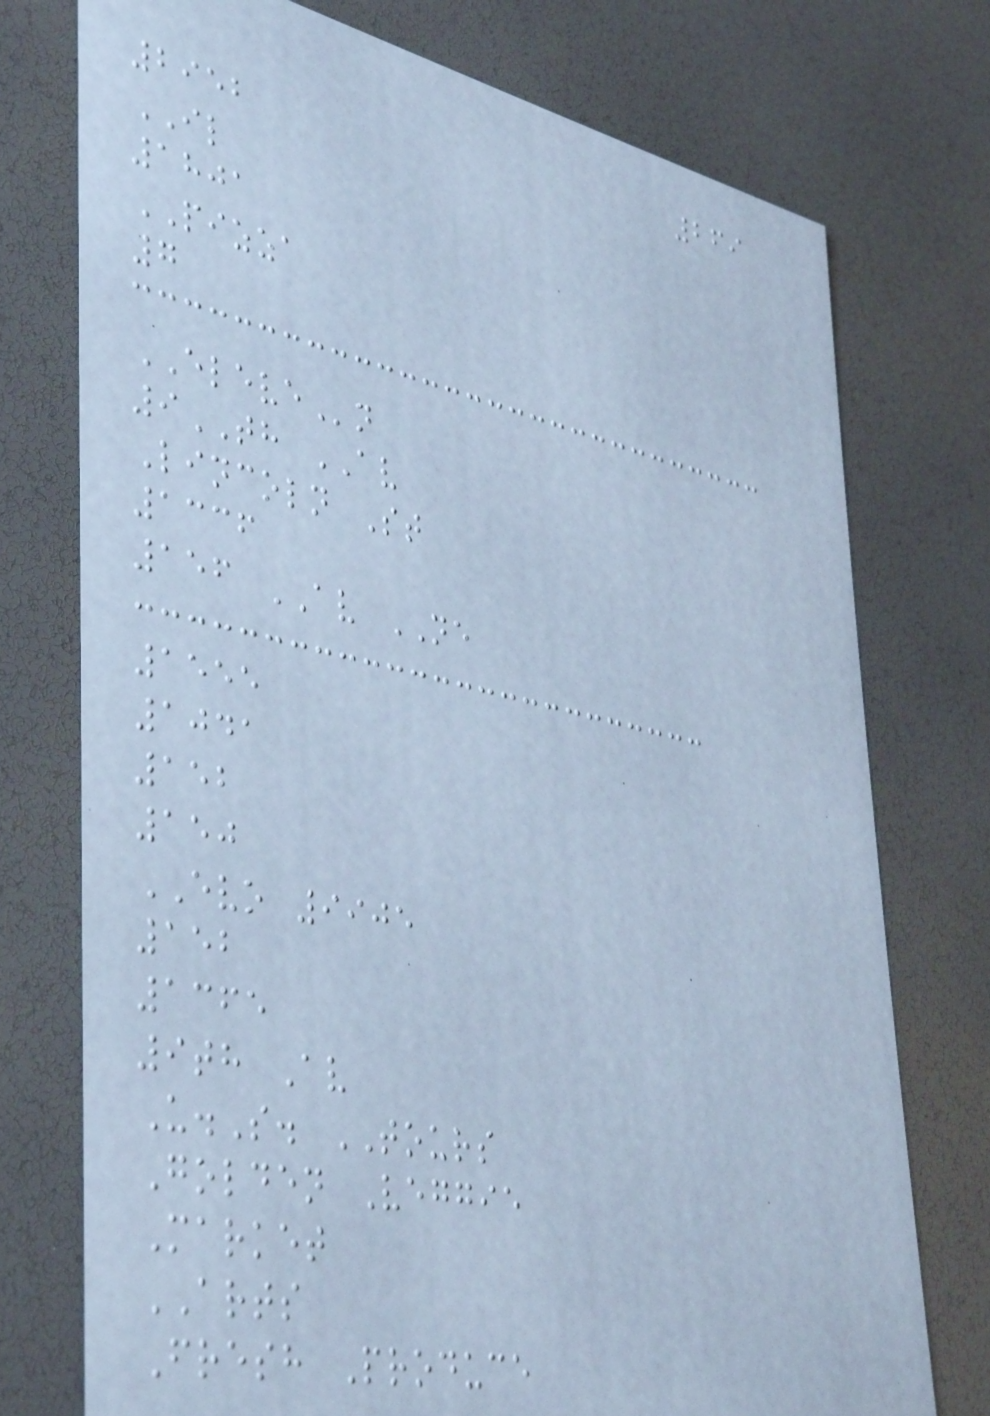269
2952
IL
1801
PIZZA
7
ELEVEn
9TH AV
Lincoln St
1336
156 AV NE
1555
1041
152
150
EVO 9905
152
1365
9th Av
U.S. TOURS
Golden Veggie
Market
ARTS
Fresh Produce
